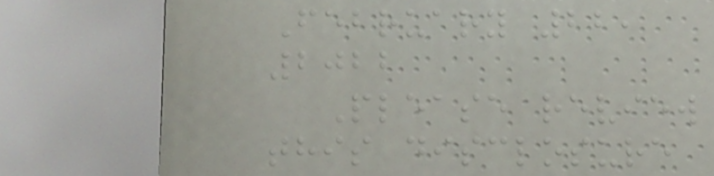February 22,
2022
Please review
this disclosure
